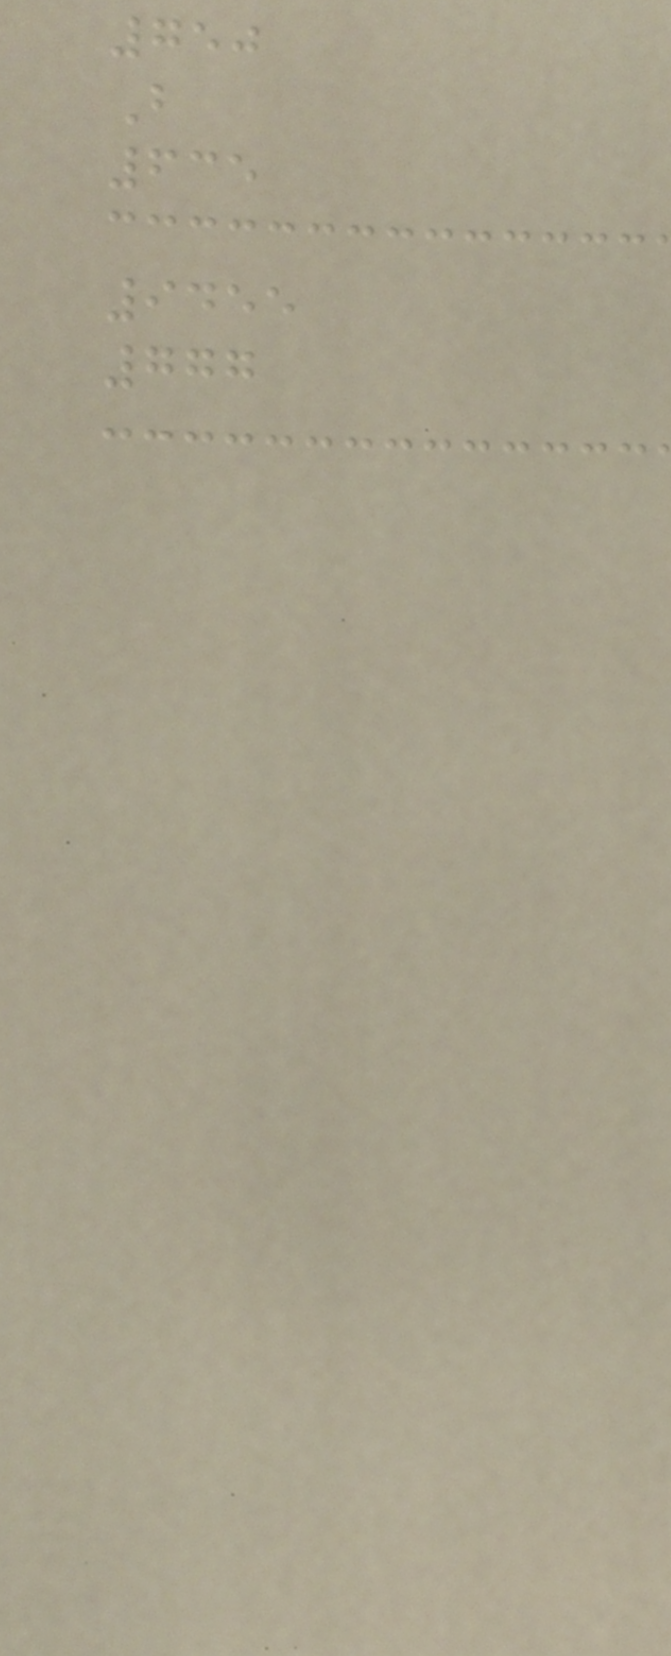750
B
635
9455
777
